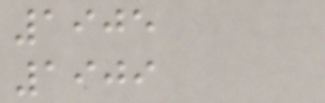1905
1909
